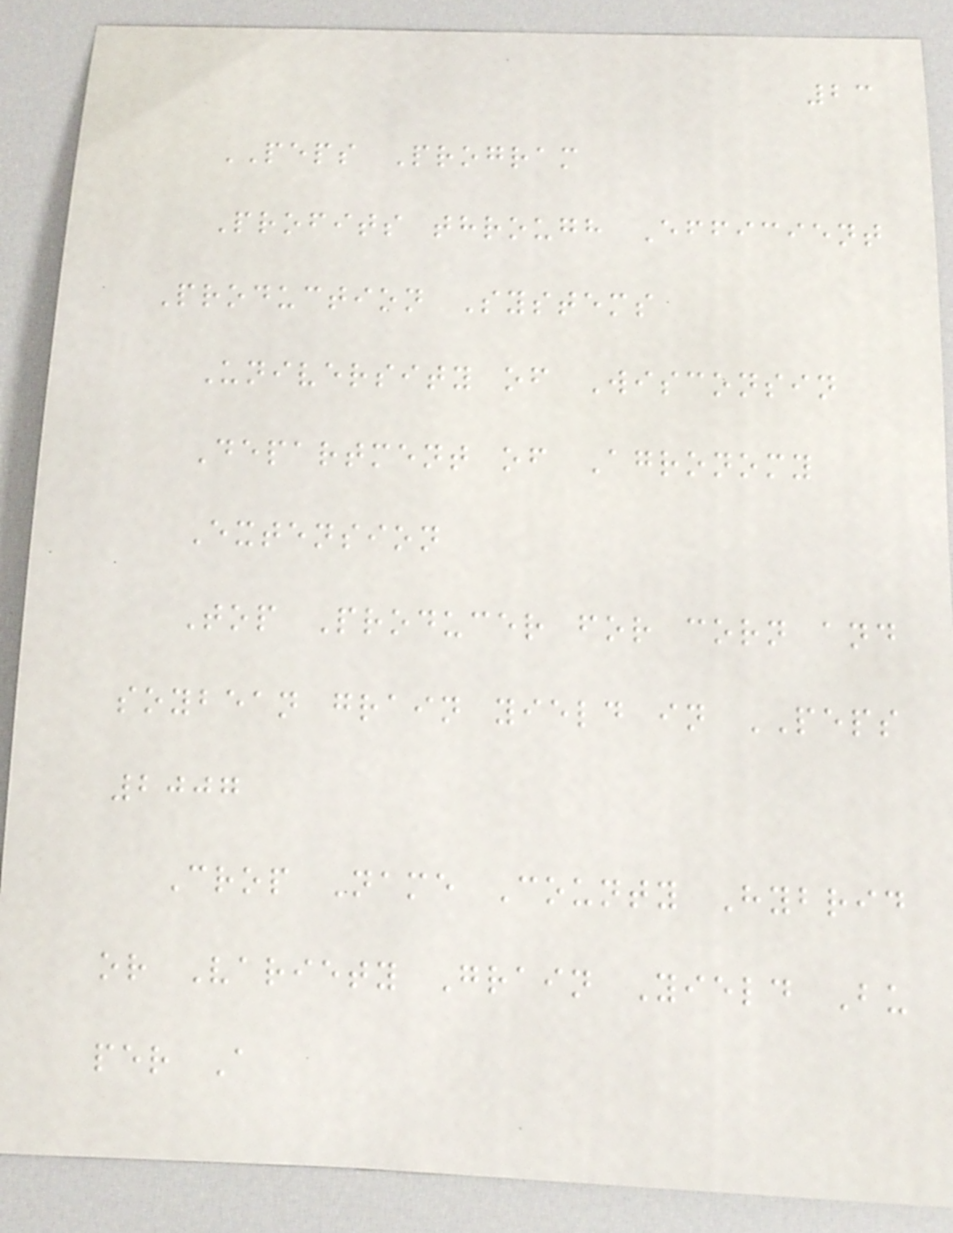23
PEPS Program
Profits through Efficient
Production Systems
University of Wisconsin
Department of Agronomy
Extension
Top Producer for corn and
soybean grain yield in PEPS
2007
Crop Name County Hybrid
or Variety Grain Yield Bu
per A
